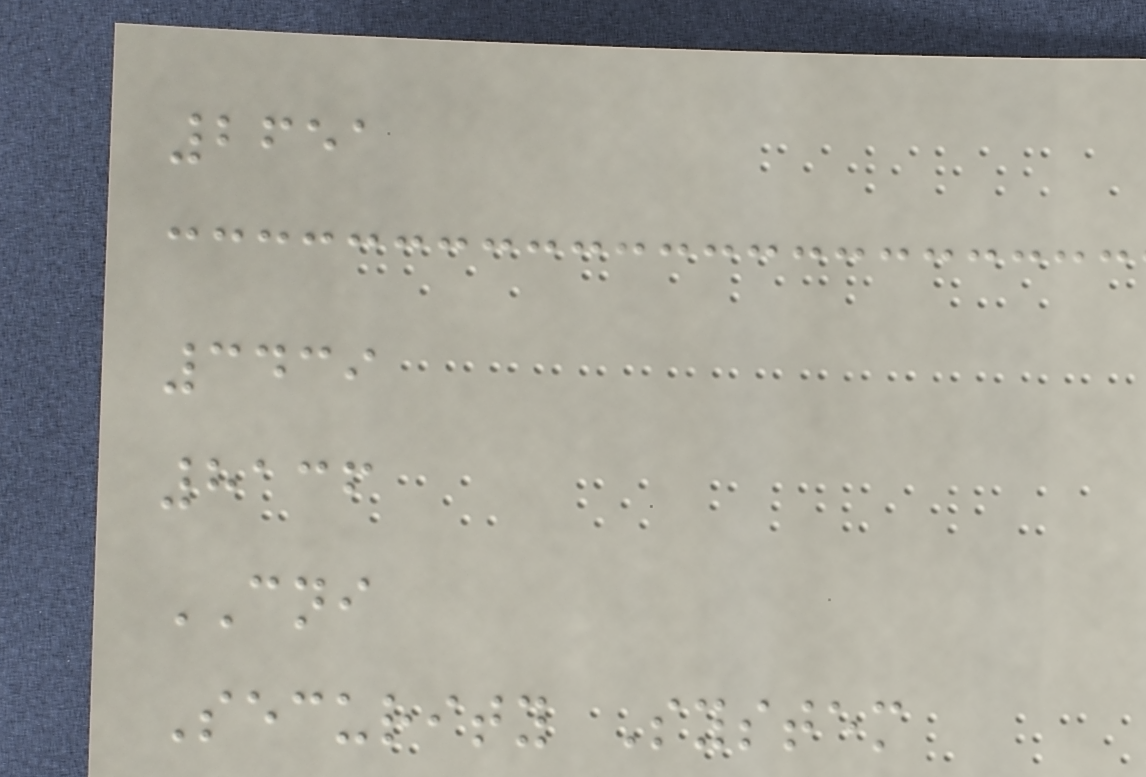2651
3439
8136
CNI
Security System
